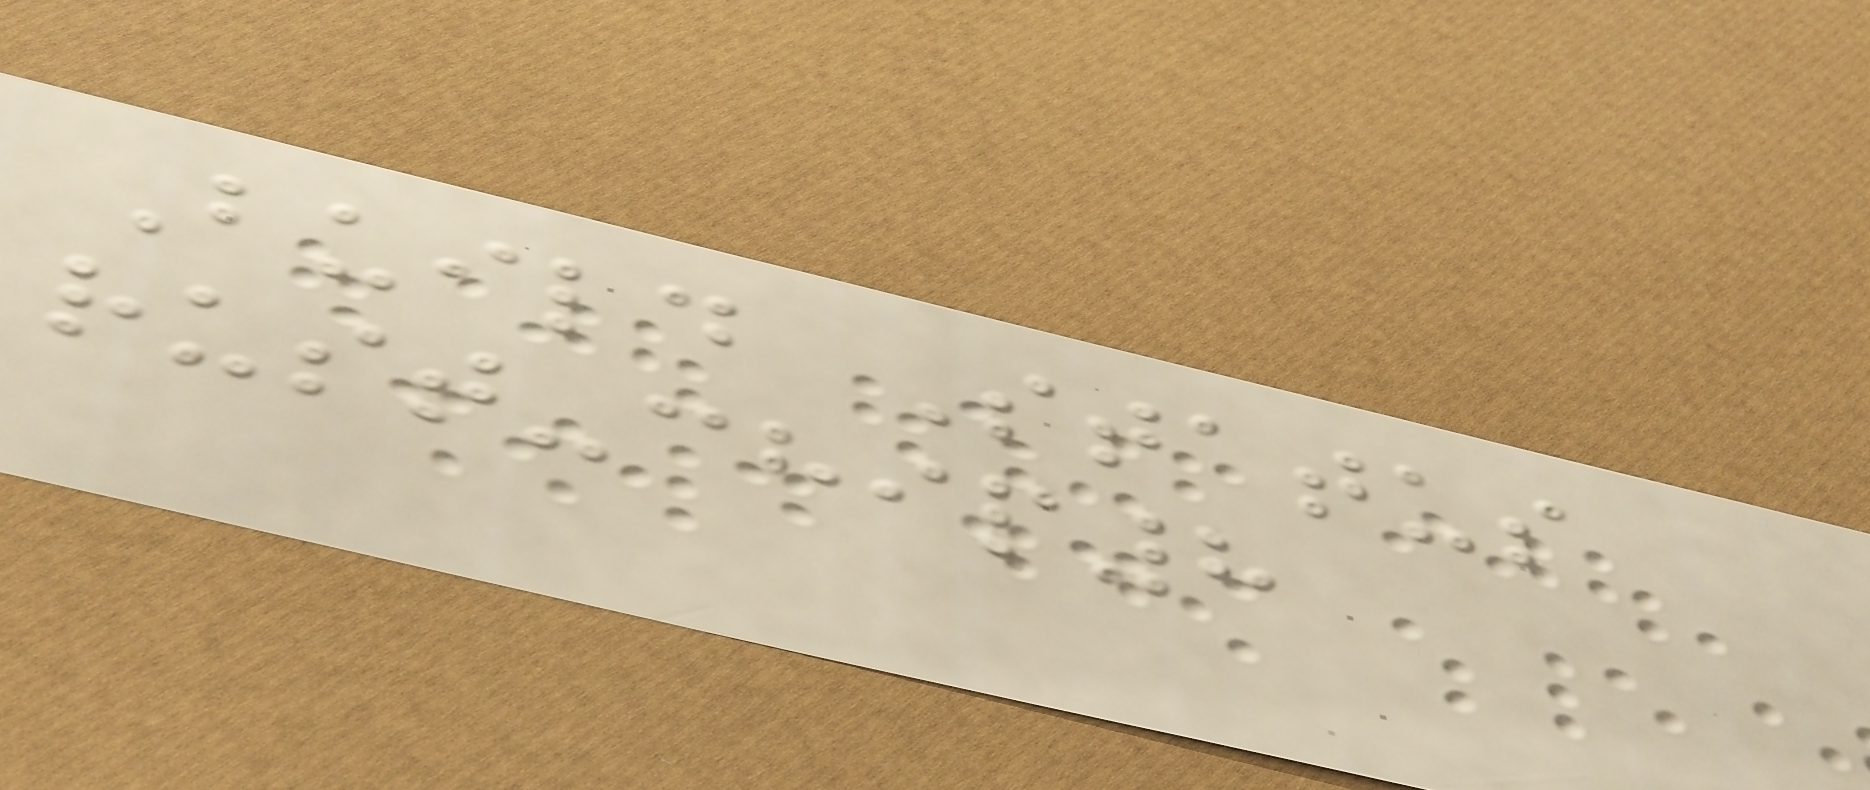Build Status
rust-chip8
